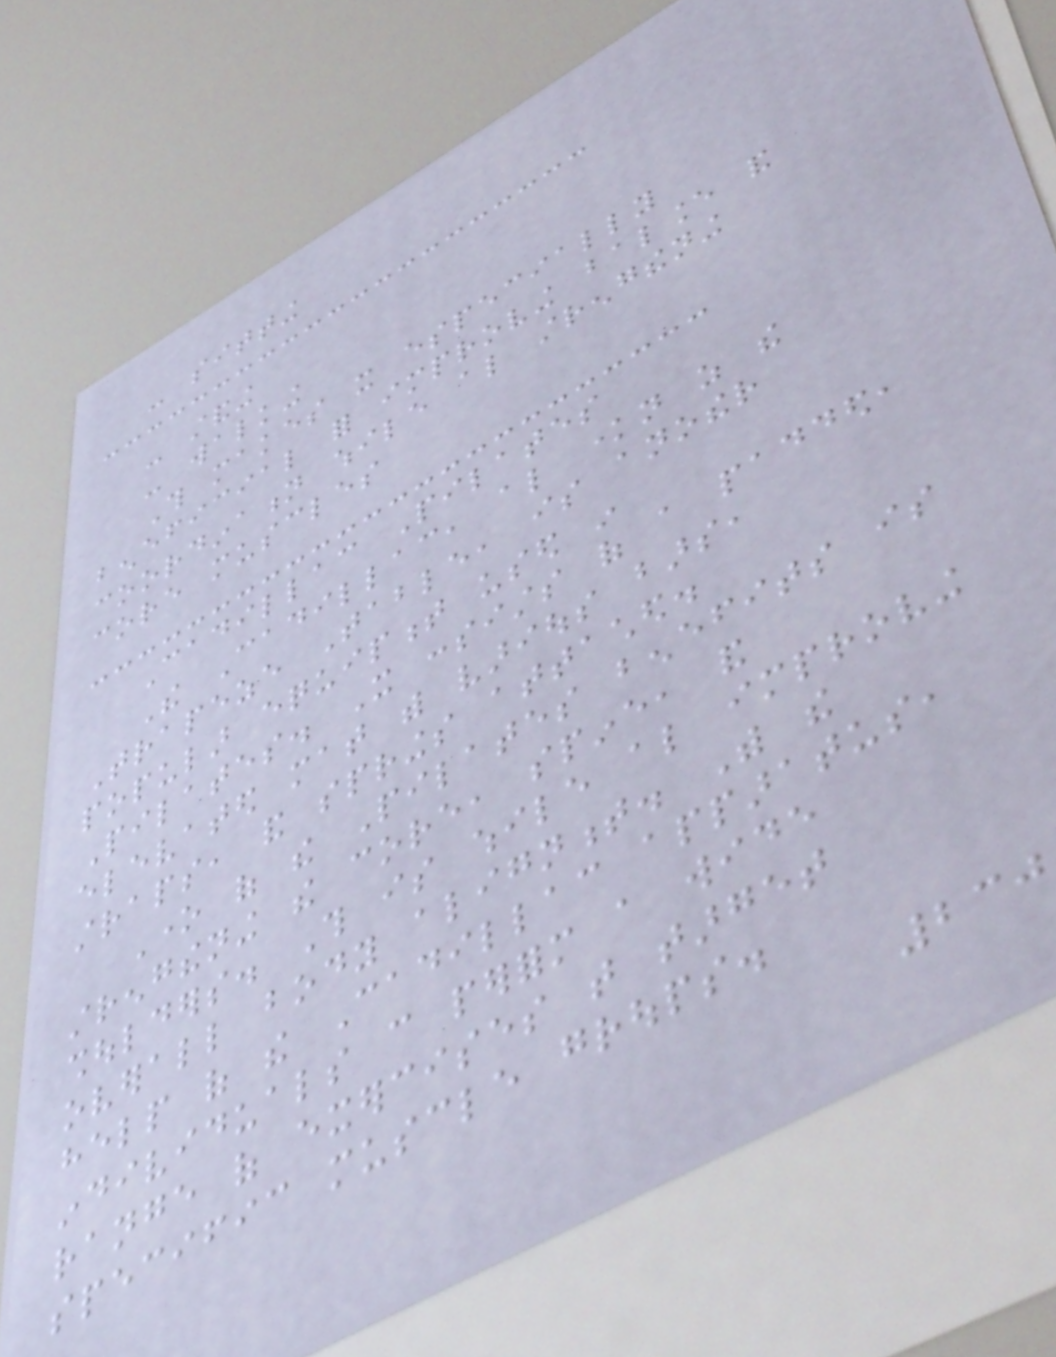- sitting
- standing
- walking
This makes it especially
beneficial for improving balance and
coordination while also strengthening
core muscles
Cadillac Pilates
The Cadillac, also known as the
Trapeze Table, is another
popular equipment used in
Pilates. It consists of a padded,
elevated mat with various bars,
straps, and springs attached.
One of the Pilates benefits is
strengthening the core, spine, and
shoulders. This is while also improving
overall body alignment. With the
help of the Cadillac apparatus,
individuals can perform a wide
range of exercises that target
specific muscle groups.
230
